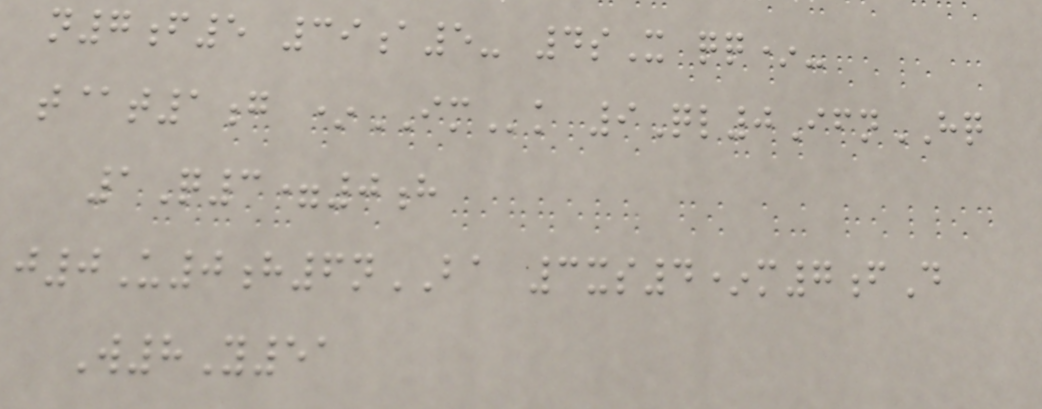n7f5 39a5- 4sX qq*-
t@t1g *IMk 9Ql0IfnHQ
1Q3=0h
j0U0h6nBA 3xs4*m7fD
W8Y51
